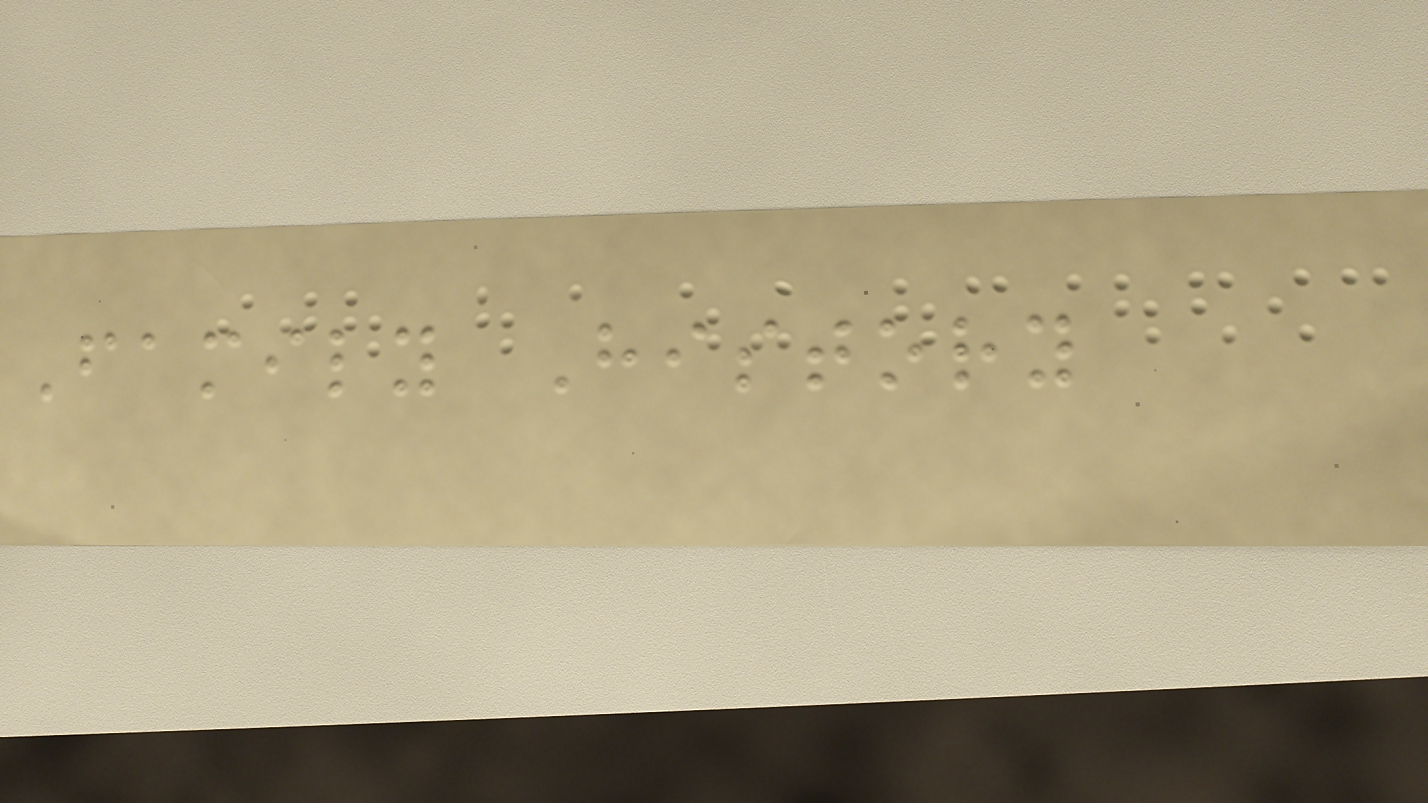Family History
